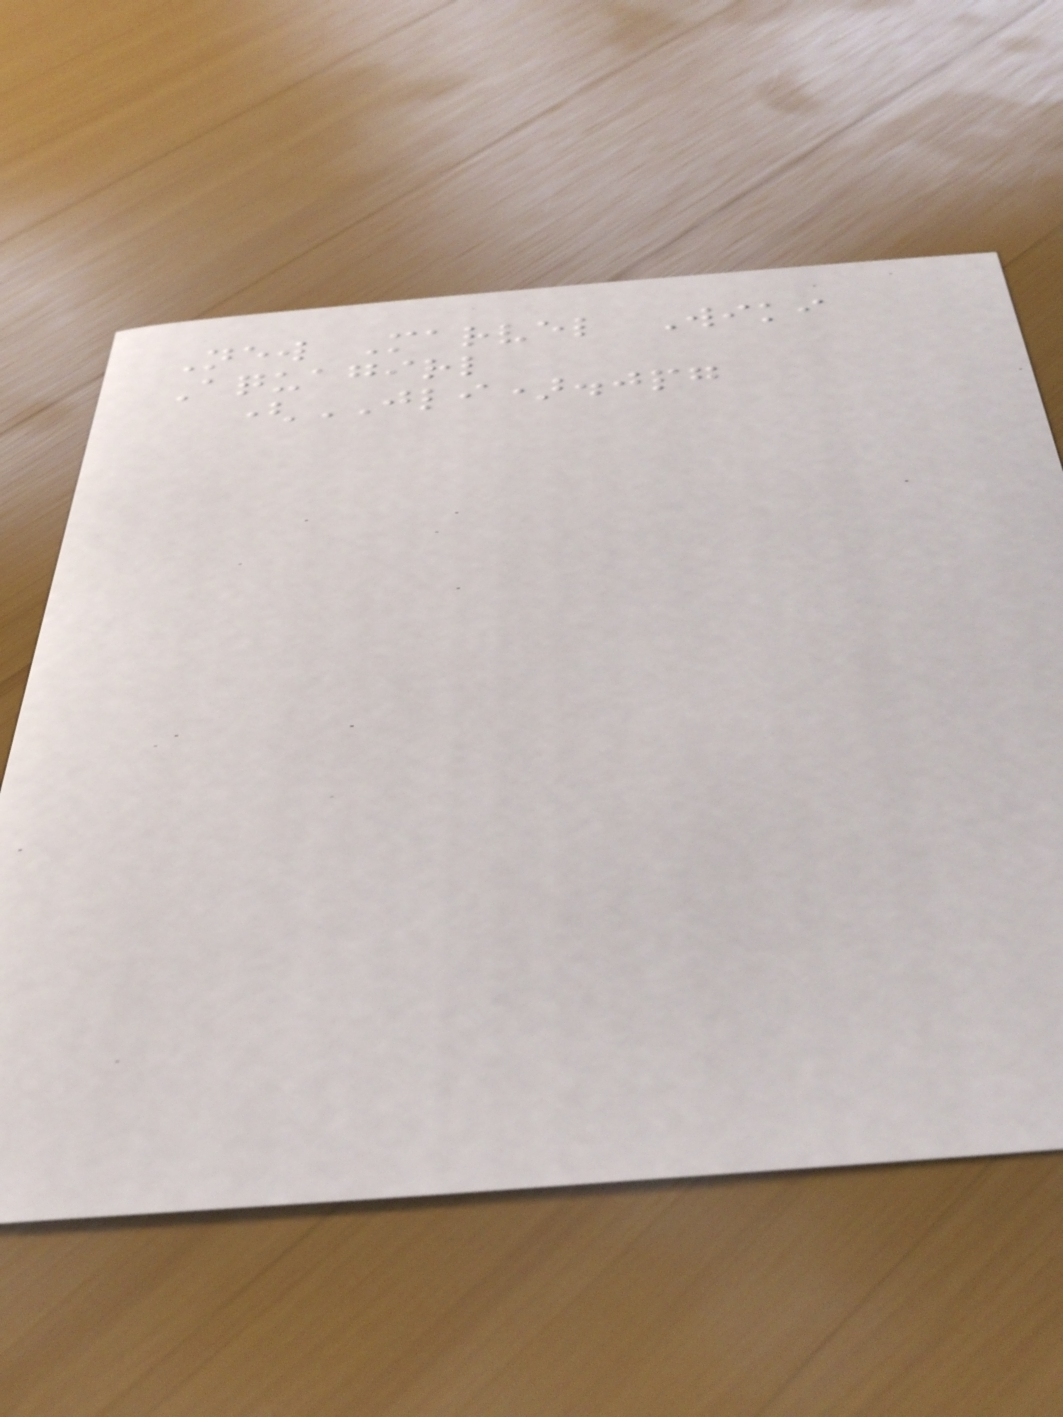New Marvel Wiki
Aquagirl
(JLI).jpg
